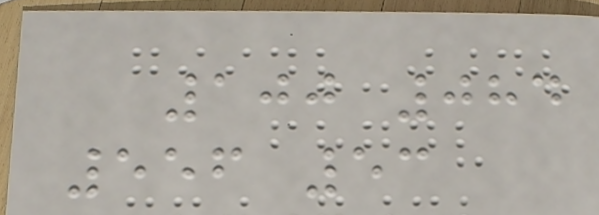100 084
556 53
